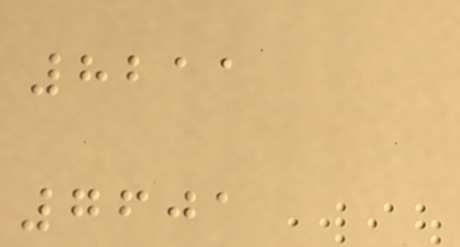8211
7601
